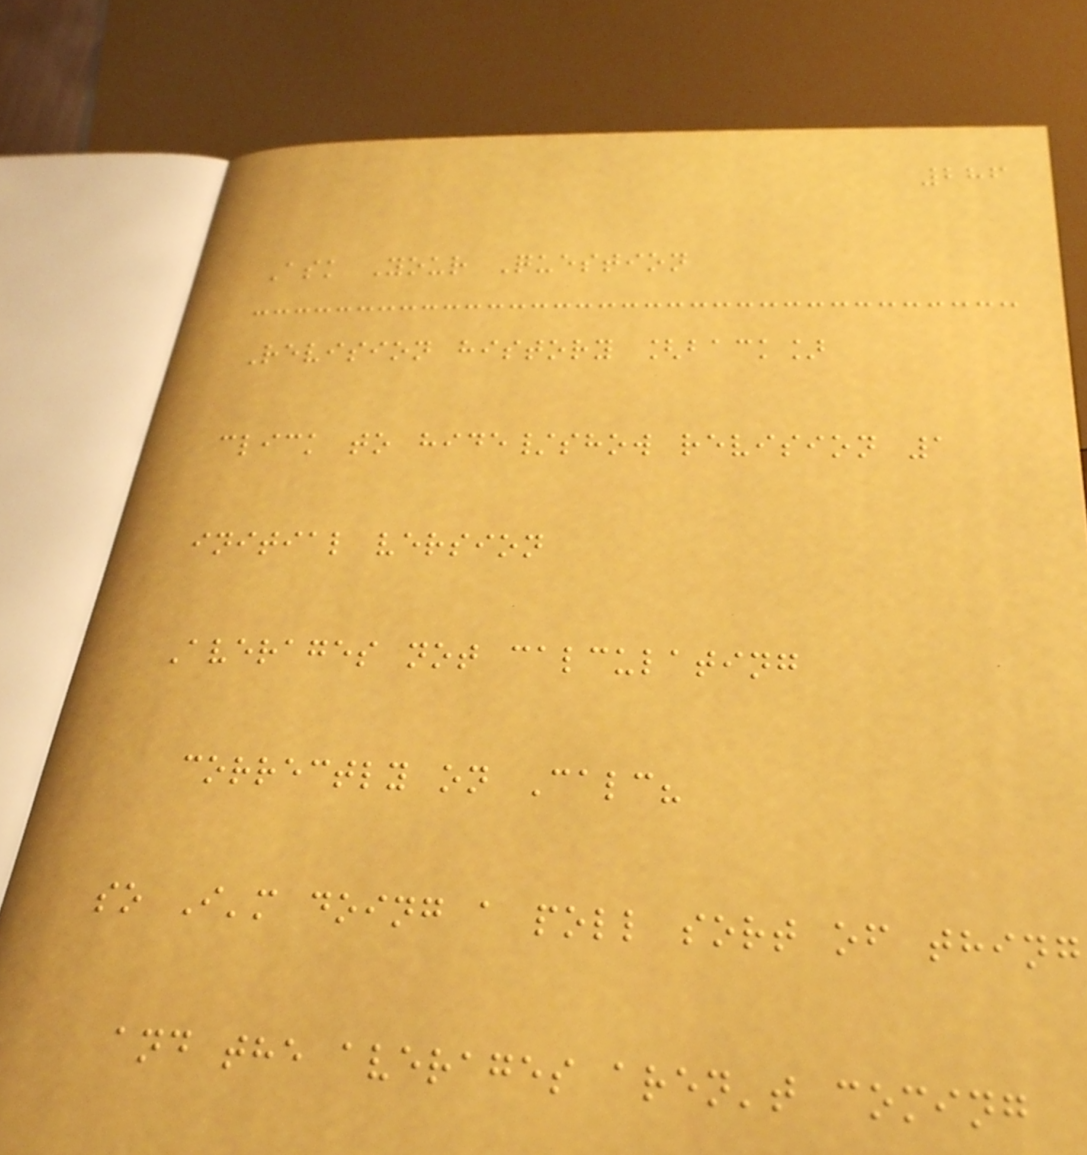286
Ask Your Question
Revision history [back]
click to hide/show revision 1
initial version
Averages not calculating
correctly on Calc?
so I'm doing a poll sort of thing
and the averages aren't coming
